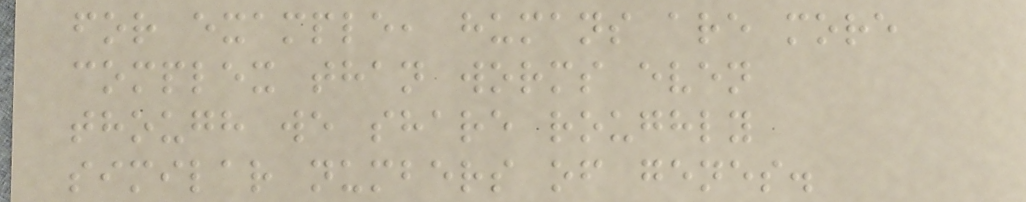for example, humans are more
complex than worms even
though we share roughly
similar numbers of genes.
